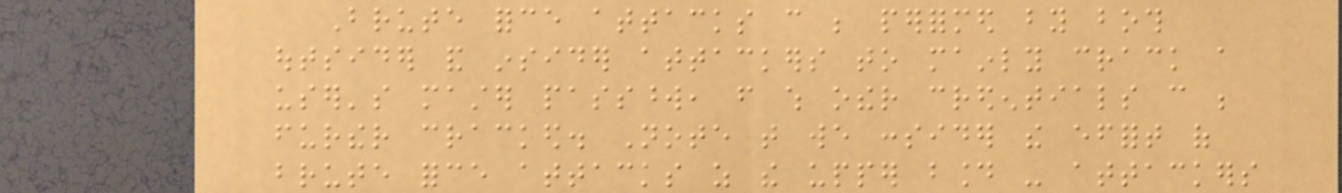Brute force attacks can be performed by both
outsider and insider attackers to mainly crack a
user's master password, from which other credentials can be
further cracked. Note that we consider the effort of
brute force attacks as the upper bound - attackers
